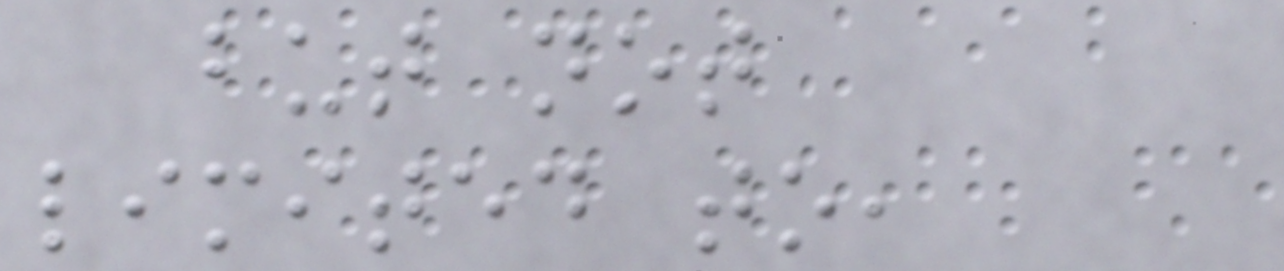but not
limited to,
